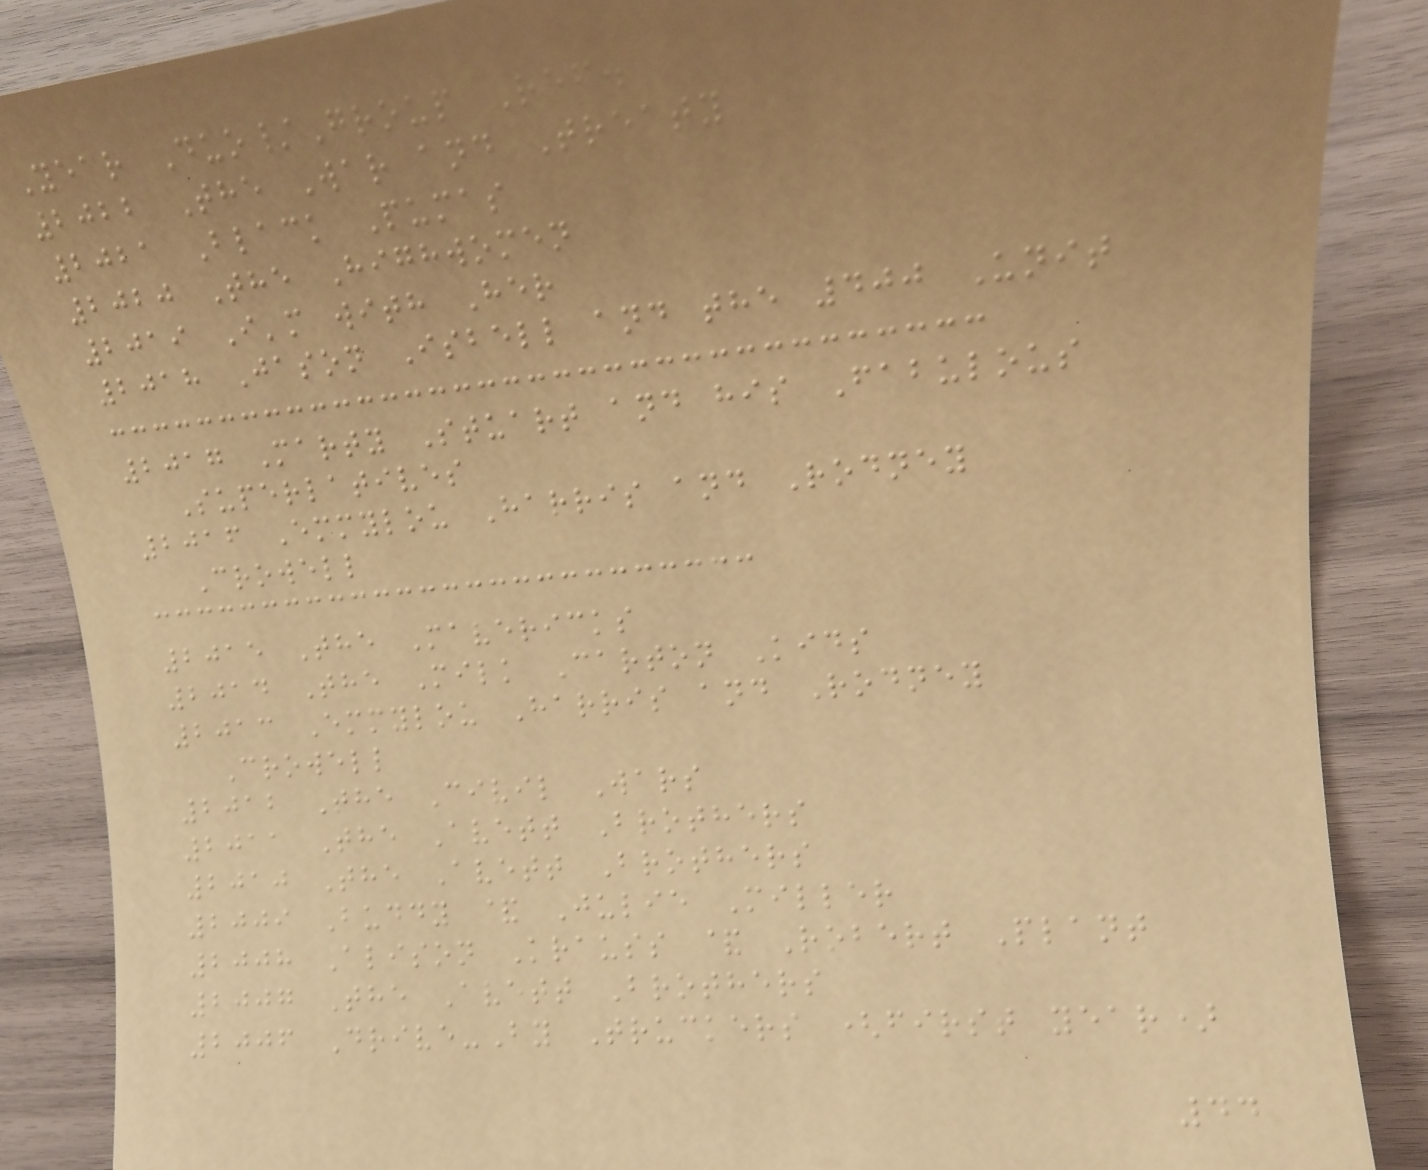Year Duo/Group Ref.
2022 The War and Treaty
2021 Black Pumas
2020 The Highwomen
2019 I'm with Her
2018 Jason Isbell and the 400 Unit
2017 Marty Stuart and his Fabulous
Superlatives
2016 Emmylou Harris and Rodney
Crowell
2015 The Mavericks
2014 The Milk Carton Kids
2013 Emmylou Harris and Rodney
Crowell
2012 The Civil Wars
2011 The Avett Brothers
2010 The Avett Brothers
2009 Buddy & Julie Miller
2008 Alison Krauss & Robert Plant
2007 The Avett Brothers
2006 Drive-By Truckers (first year)
44
